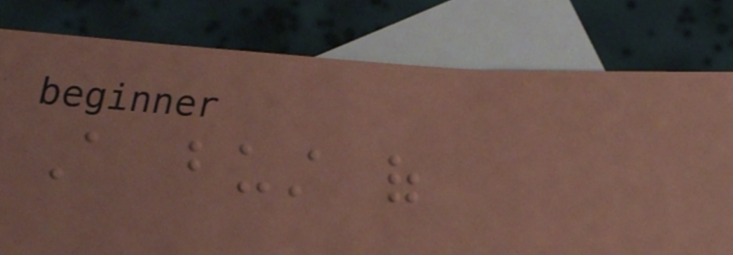A bust of
